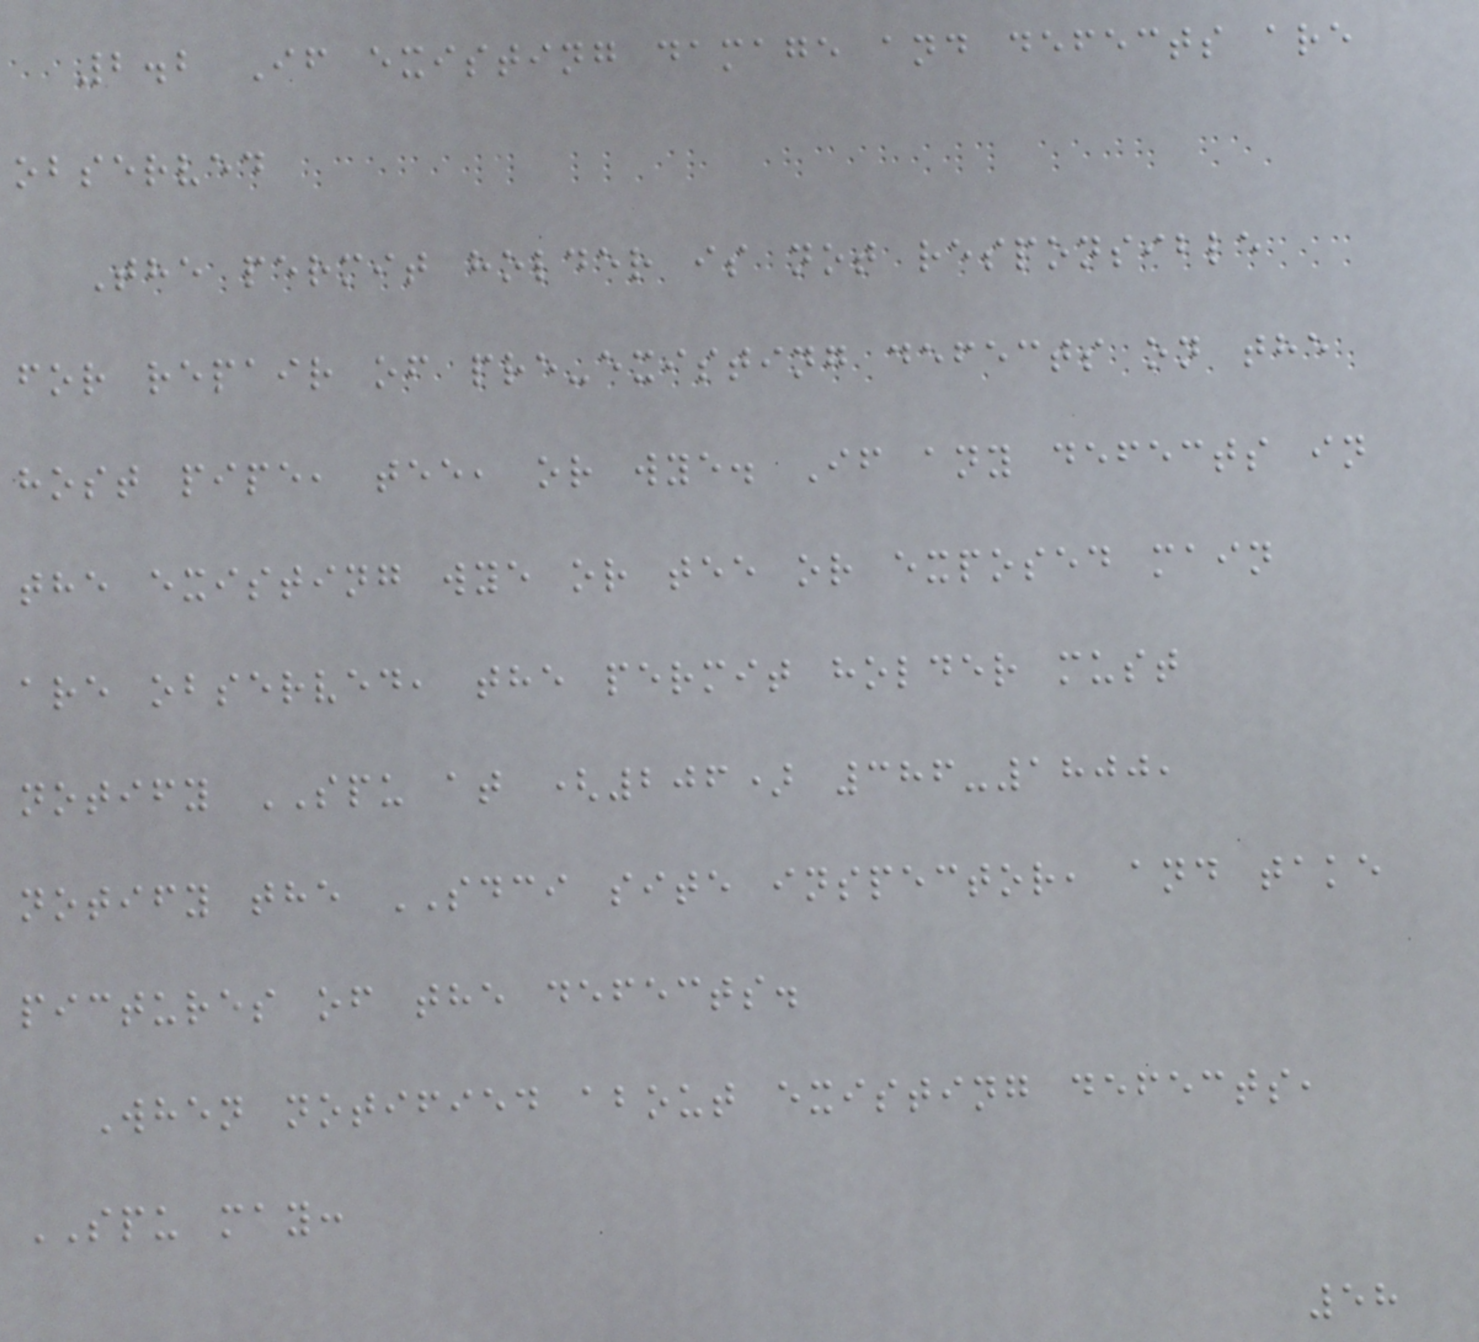2.2 If existing damage and defects are
observed
The permit holder is not responsible
for repair of pre-existing defects on the
host pipe, tee, or wye. If any defects in
the existing wye or tee or exposed main
are observed, the permit holder must
notify SPU at (206) 386-1800,
notify the SDCI site inspector, and take
pictures of the defects.
When notified about existing defects,
SPU may:
58
